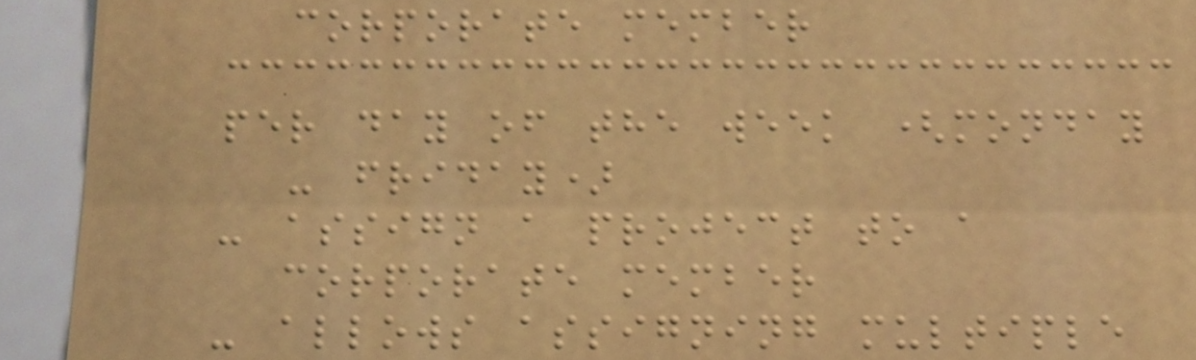corporate member
per day of the week (monday
- friday)
- assign a project to a
corporate member
- allows assigning multiple
